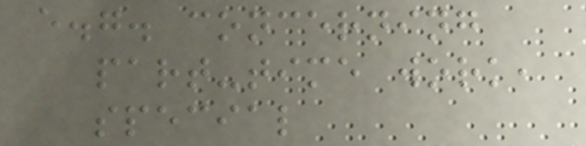e.g. concerning
part-time work,
special
